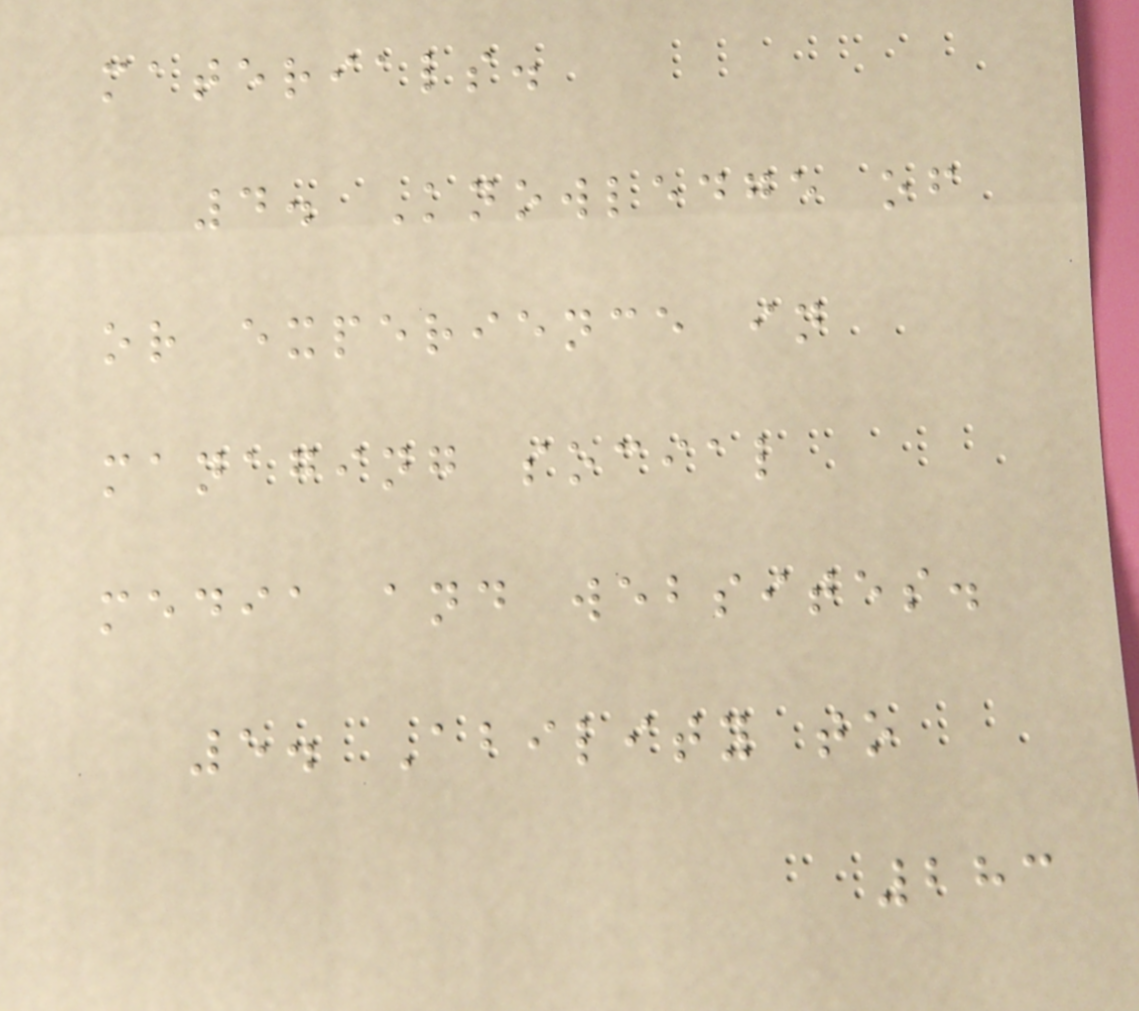materials.
4. Knowledge of
or experience in
managing social
media and websites.
5. Ability to
283
